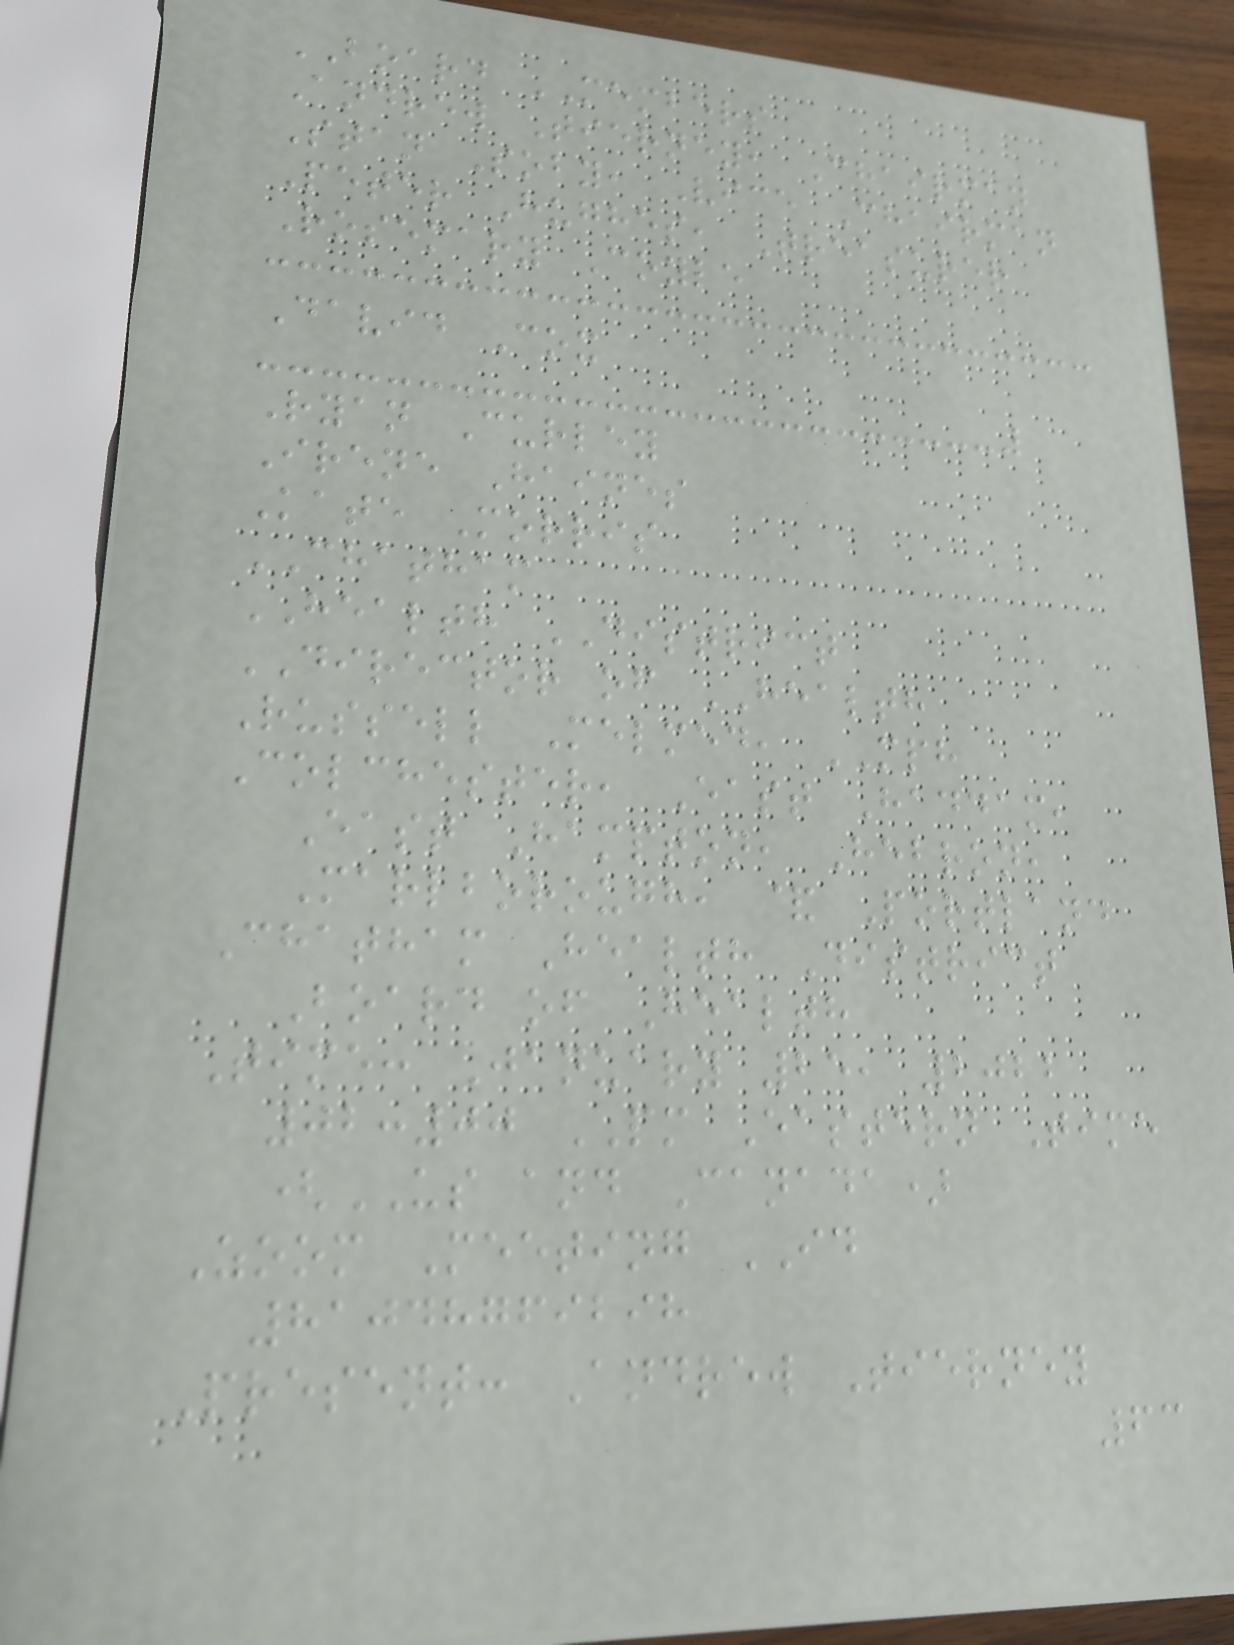BOARD MEMBERS
Andrew Tierney, Chairman
Stan Soby, Vice Chairman
Peter Hughes, Treasurer
Rosemary Coyle
David Cox
Ryan Curley
Irene Haines
Kate Morris
CHATHAM
HEALTH DISTRICT
DIRECTOR of HEALTH
Russell Melmed, MPH
Colchester, East Haddam,
East Hampton, Hebron,
Marlborough, & Portland
Chatham Health District
Board of Health
Time: January 25, 2022
02:00 PM Eastern Time
(US and Canada)
Zoom Meeting ID
81048769298
Present: Andrew Tierney
63
